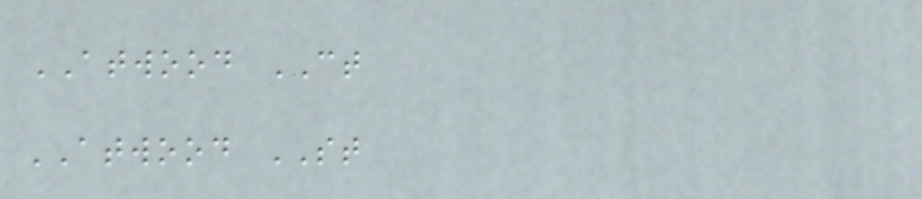ATWOOD CT
ATWOOD ST
